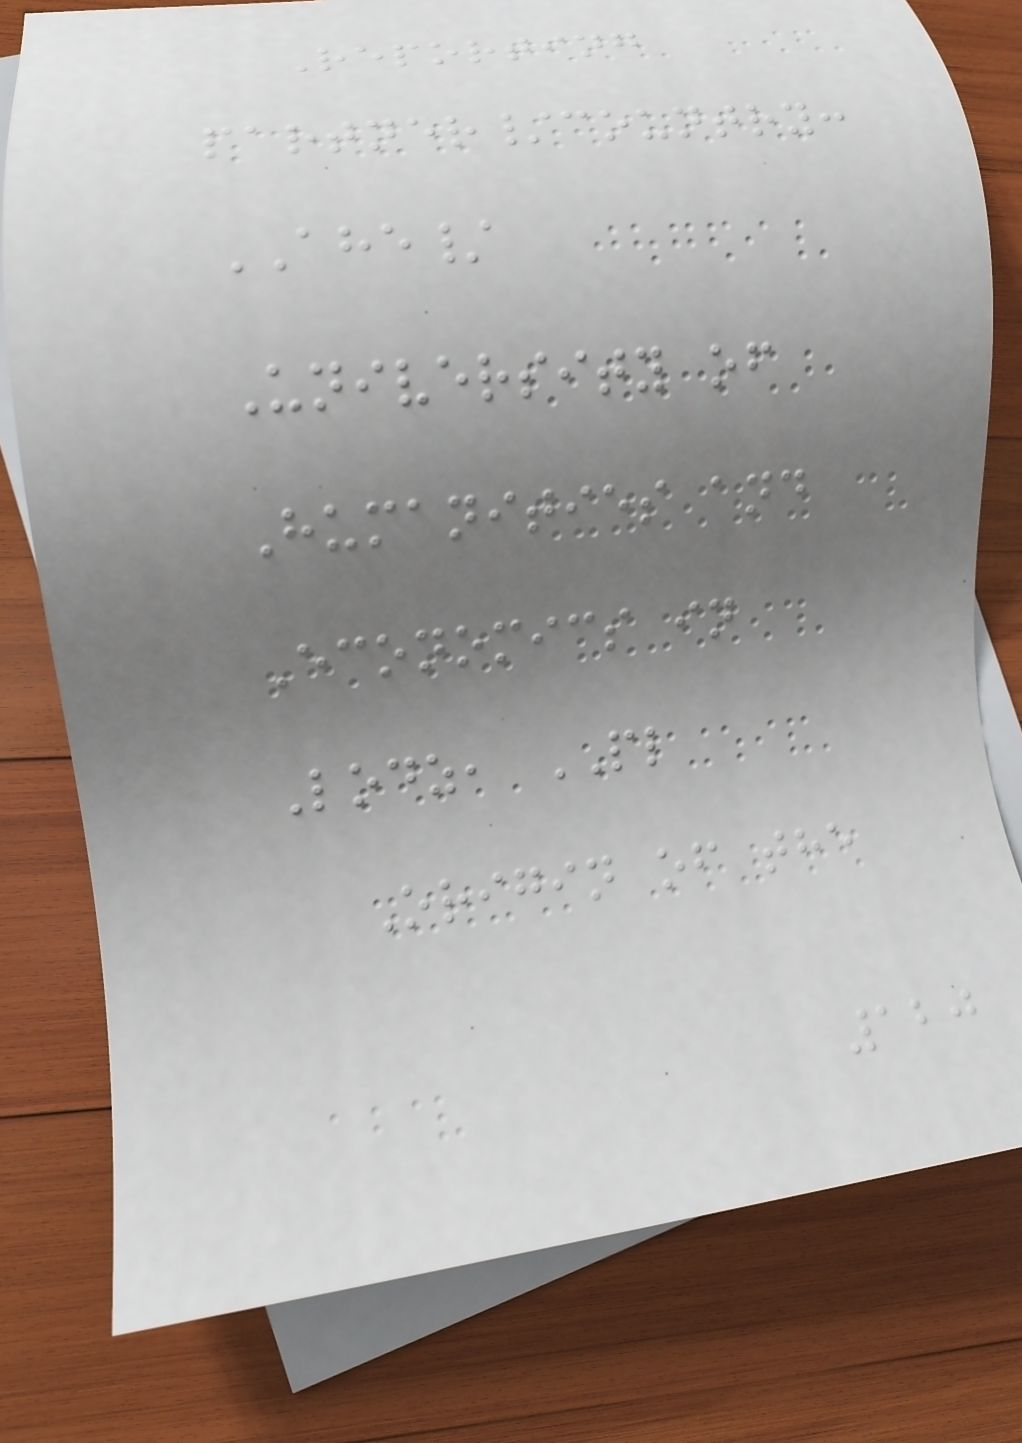Reporting
partner/country:
AHE/
University of
Humanities and
Economics in
Lodz, PL
Origin of the
120
